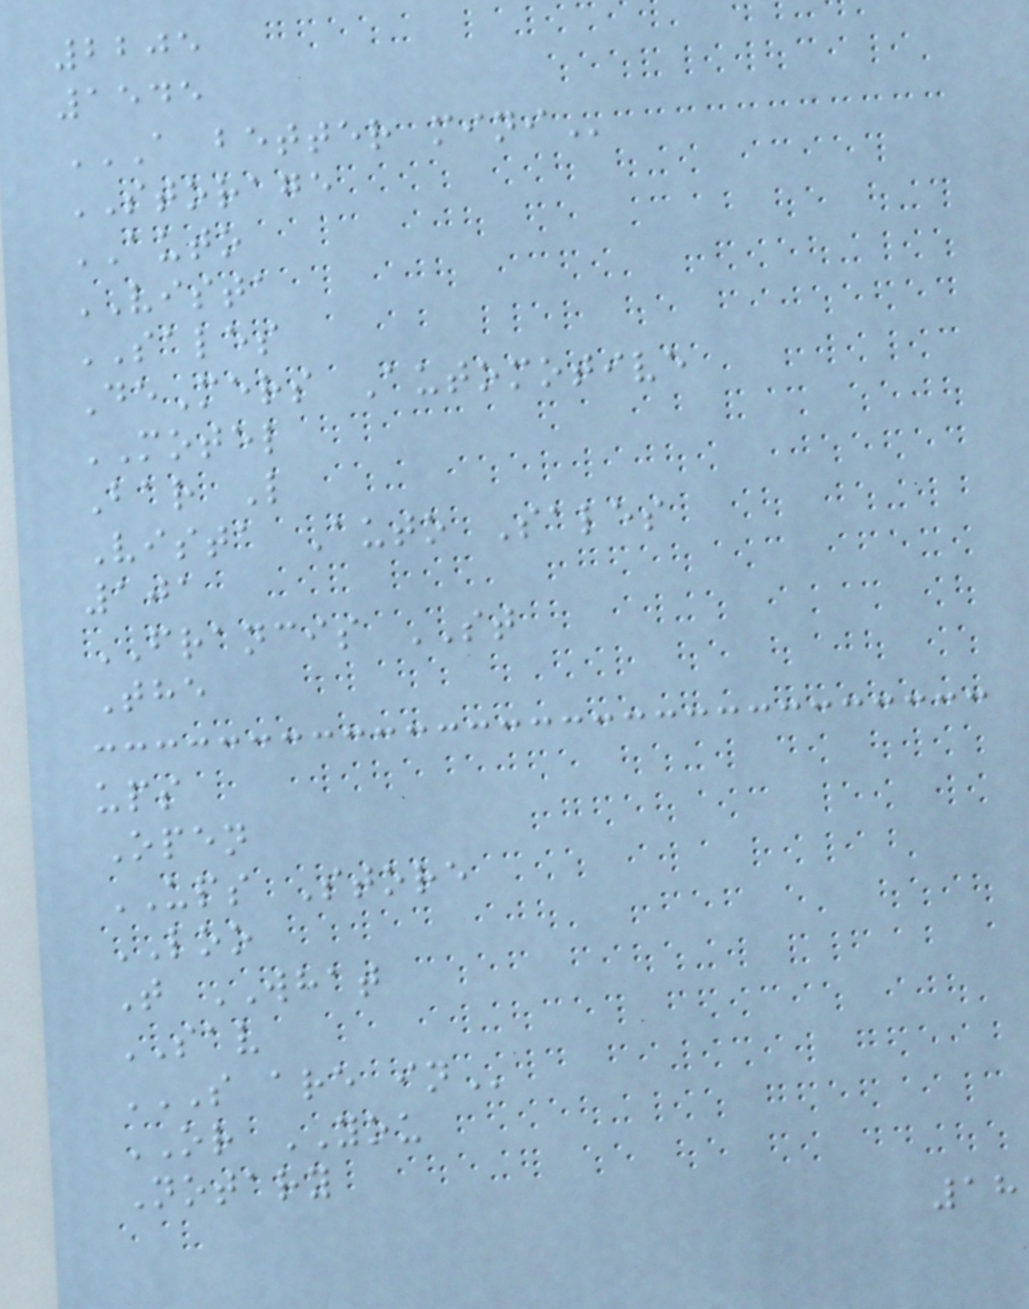2205
1545
A BETTER MINI
STORAGE
AUTO
VISTA
SALES
DeMers Automotive
MOTEL
Bar L
Vista Auto Sales
101
FRANCIS ST
The
ups
Open
UPS Store
LOO
T WHAT
SAV
S ARE IN
OR YOU
Notary
18
